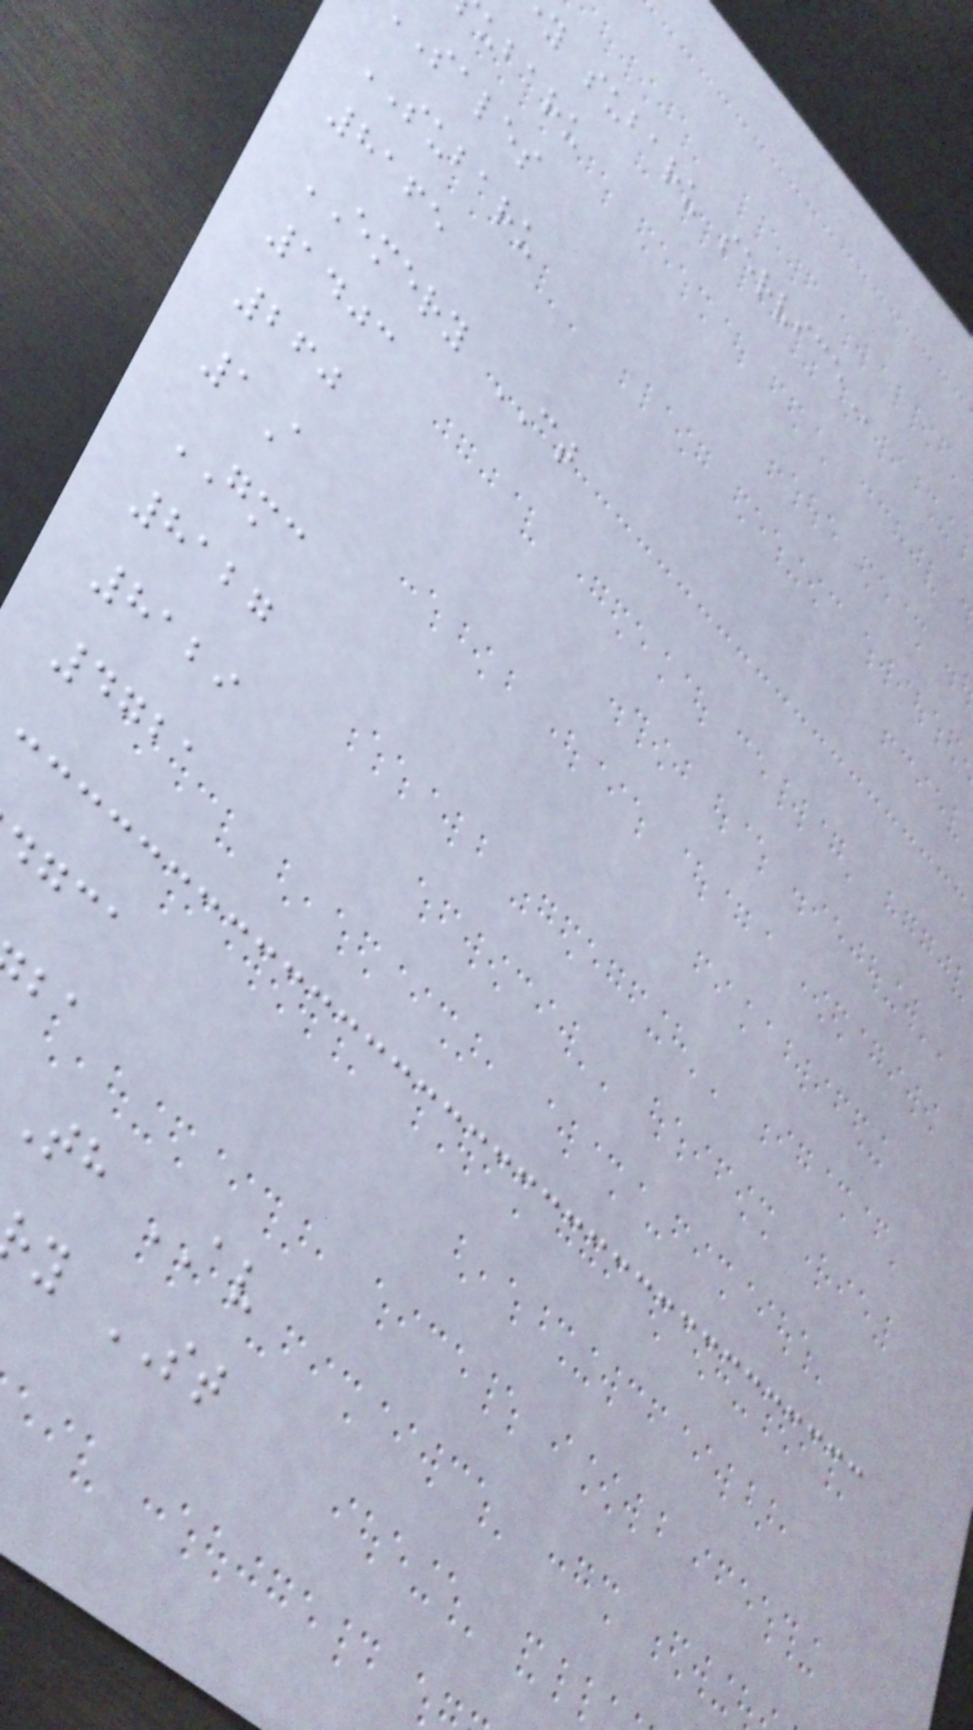y subaru
ubaru
sales
SUBARU
8165
EMERY CT
1403
260
1A
GMC
8127
8129
4721
th AV
y ST
